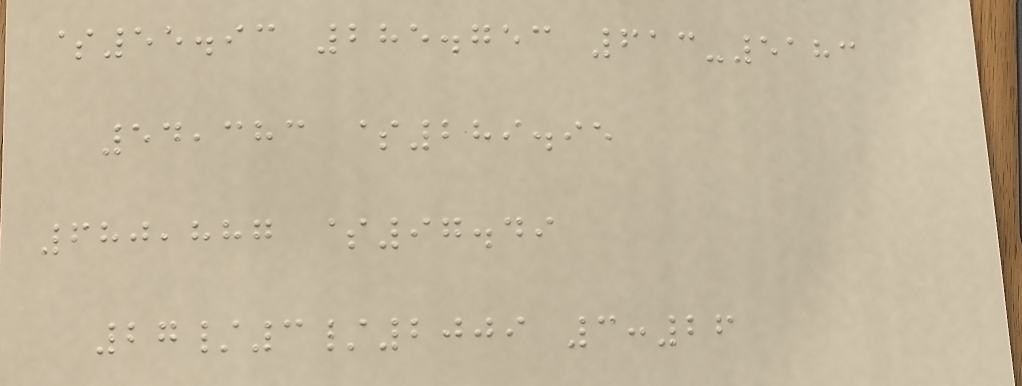$55.93 285.753 613-5183
54,383 $289.95
680,887 $97.49
27/3/2009 3:26
